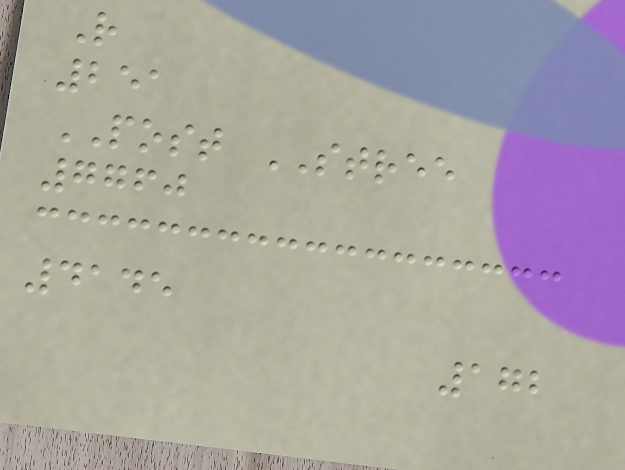R
251
POST STREE
7760
4145
172
